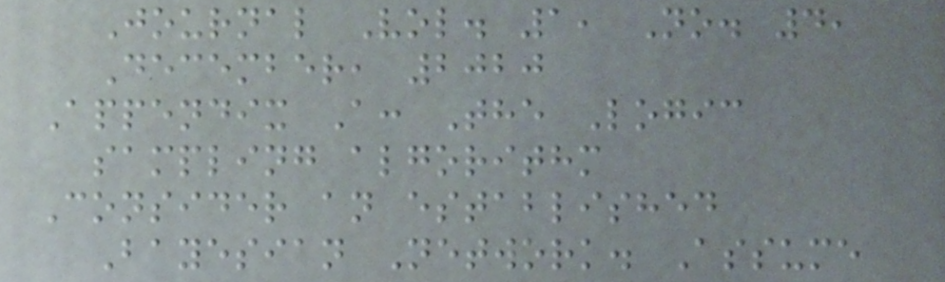Journal Vol. 1, No. 4,
December, 2020
Appendix A: The Logic
sampling algorithm
Consider an established
Bayesian Network. Assume
